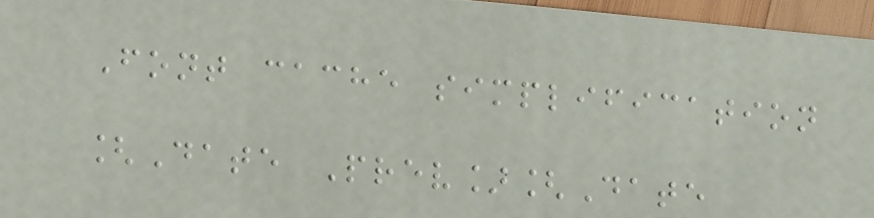Font cache simplification
[Date Prev][Date
